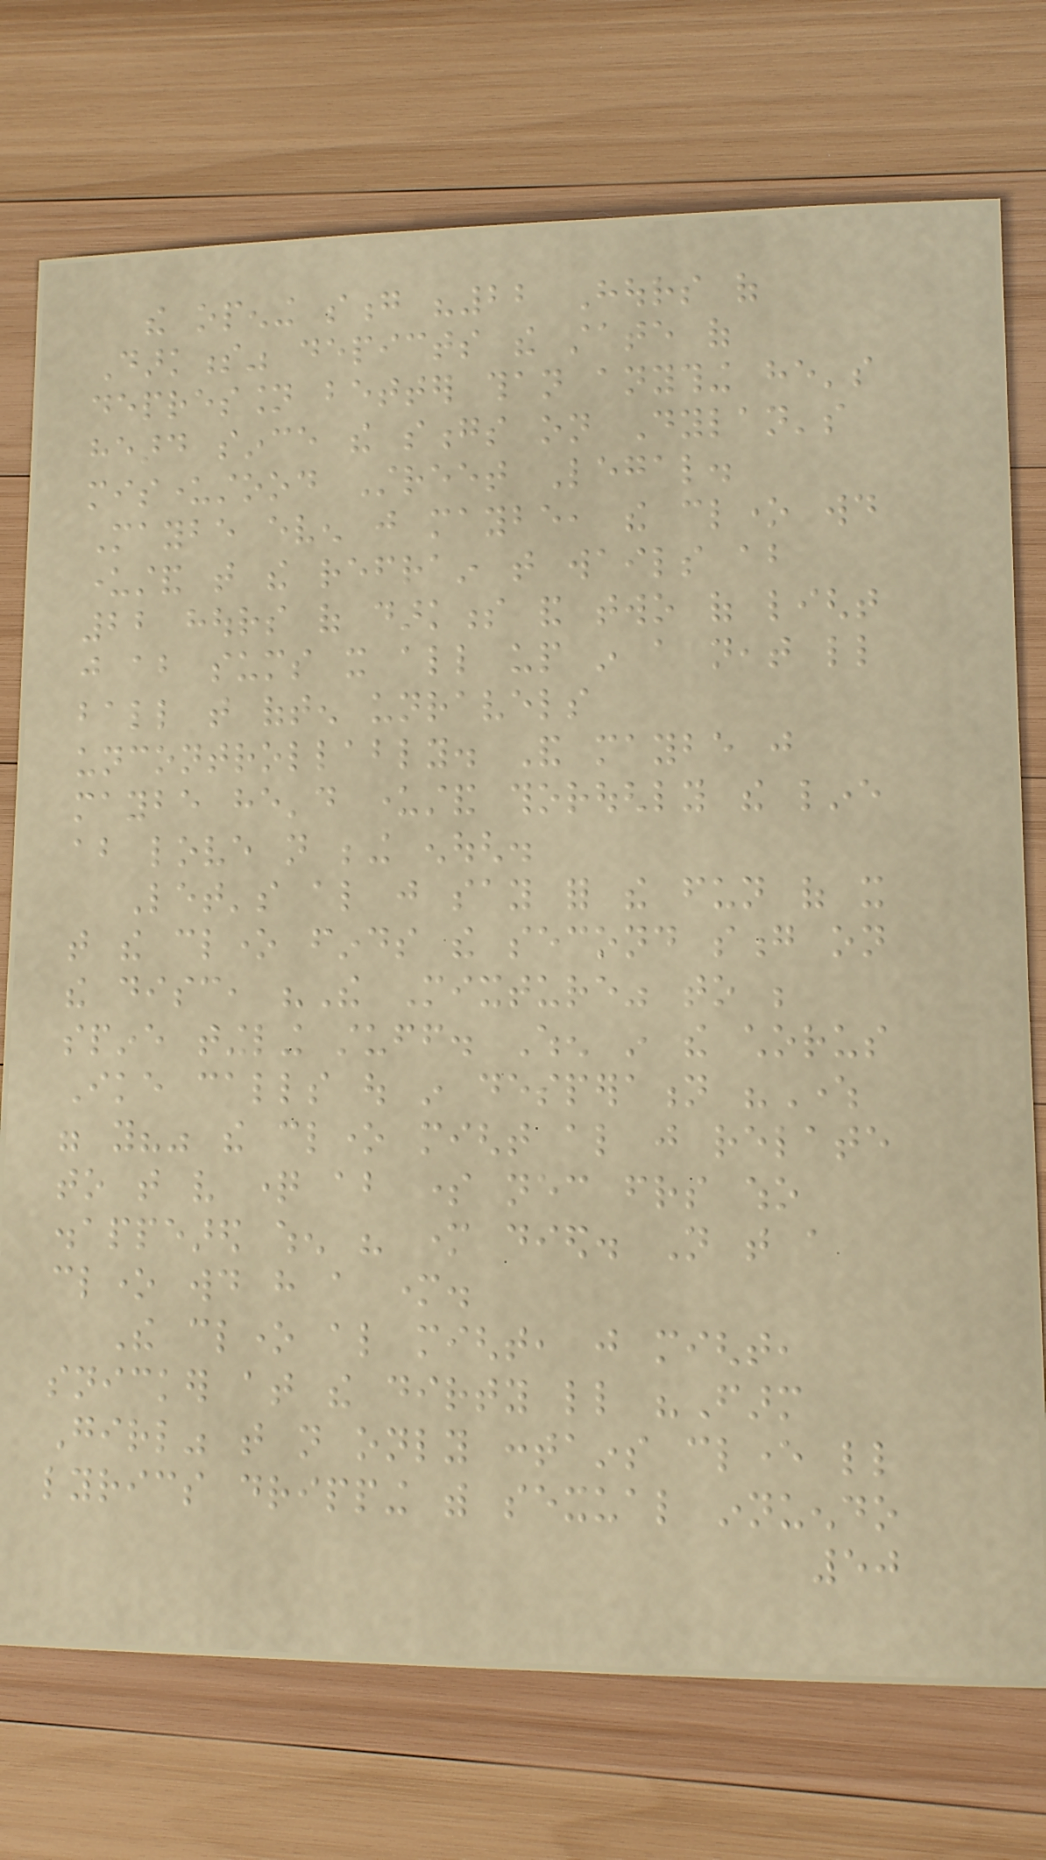the opening song "22 Hours of
Darkness" depicts the state of
depression better than anything he's
heard since the songs on Dylan's
misunderstood Street Legal.
Maybe even just maybe, the clone would
understand that the refrain that wails about
22 hours of darkness and two of light
just about sums it all up in a neat little
ball that often unravels
uncontrollably. And maybe just
maybe he'd understand thoroughly the line
about love not being enough.
Let's also just say for the fun of it
that the clone finds the second song on
the disc, "The Mixture" to be
spine tingling stuff. When in the chorus
Ike calls out in desperation "Where
were you?" the clone might also just relate
to that very question about some necessary friends who
disappeared when his mother died. Not that a
clone would have a mother.
The clone also might, just might,
snicker at the dirty little "Farm
Girl" that not only contains clever little
lyrics dripping with sexual innuendo
50
